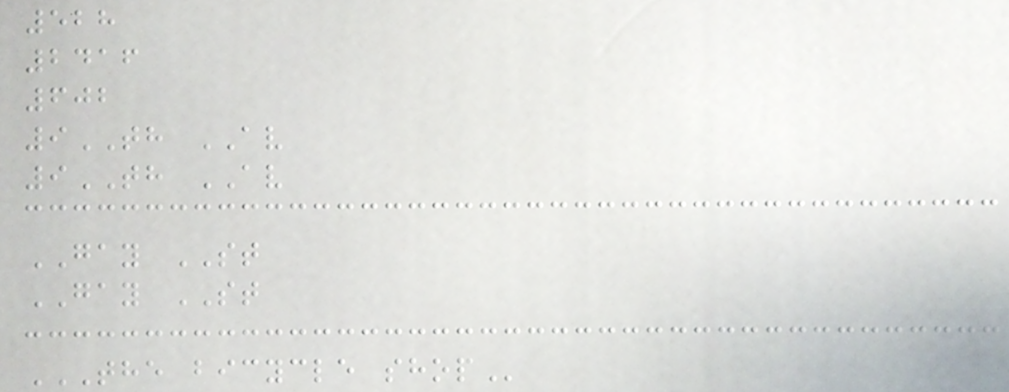528
2416
602
9TH AV
9TH AV
GAY ST
GAY ST
THE BICYCLE SHOP
